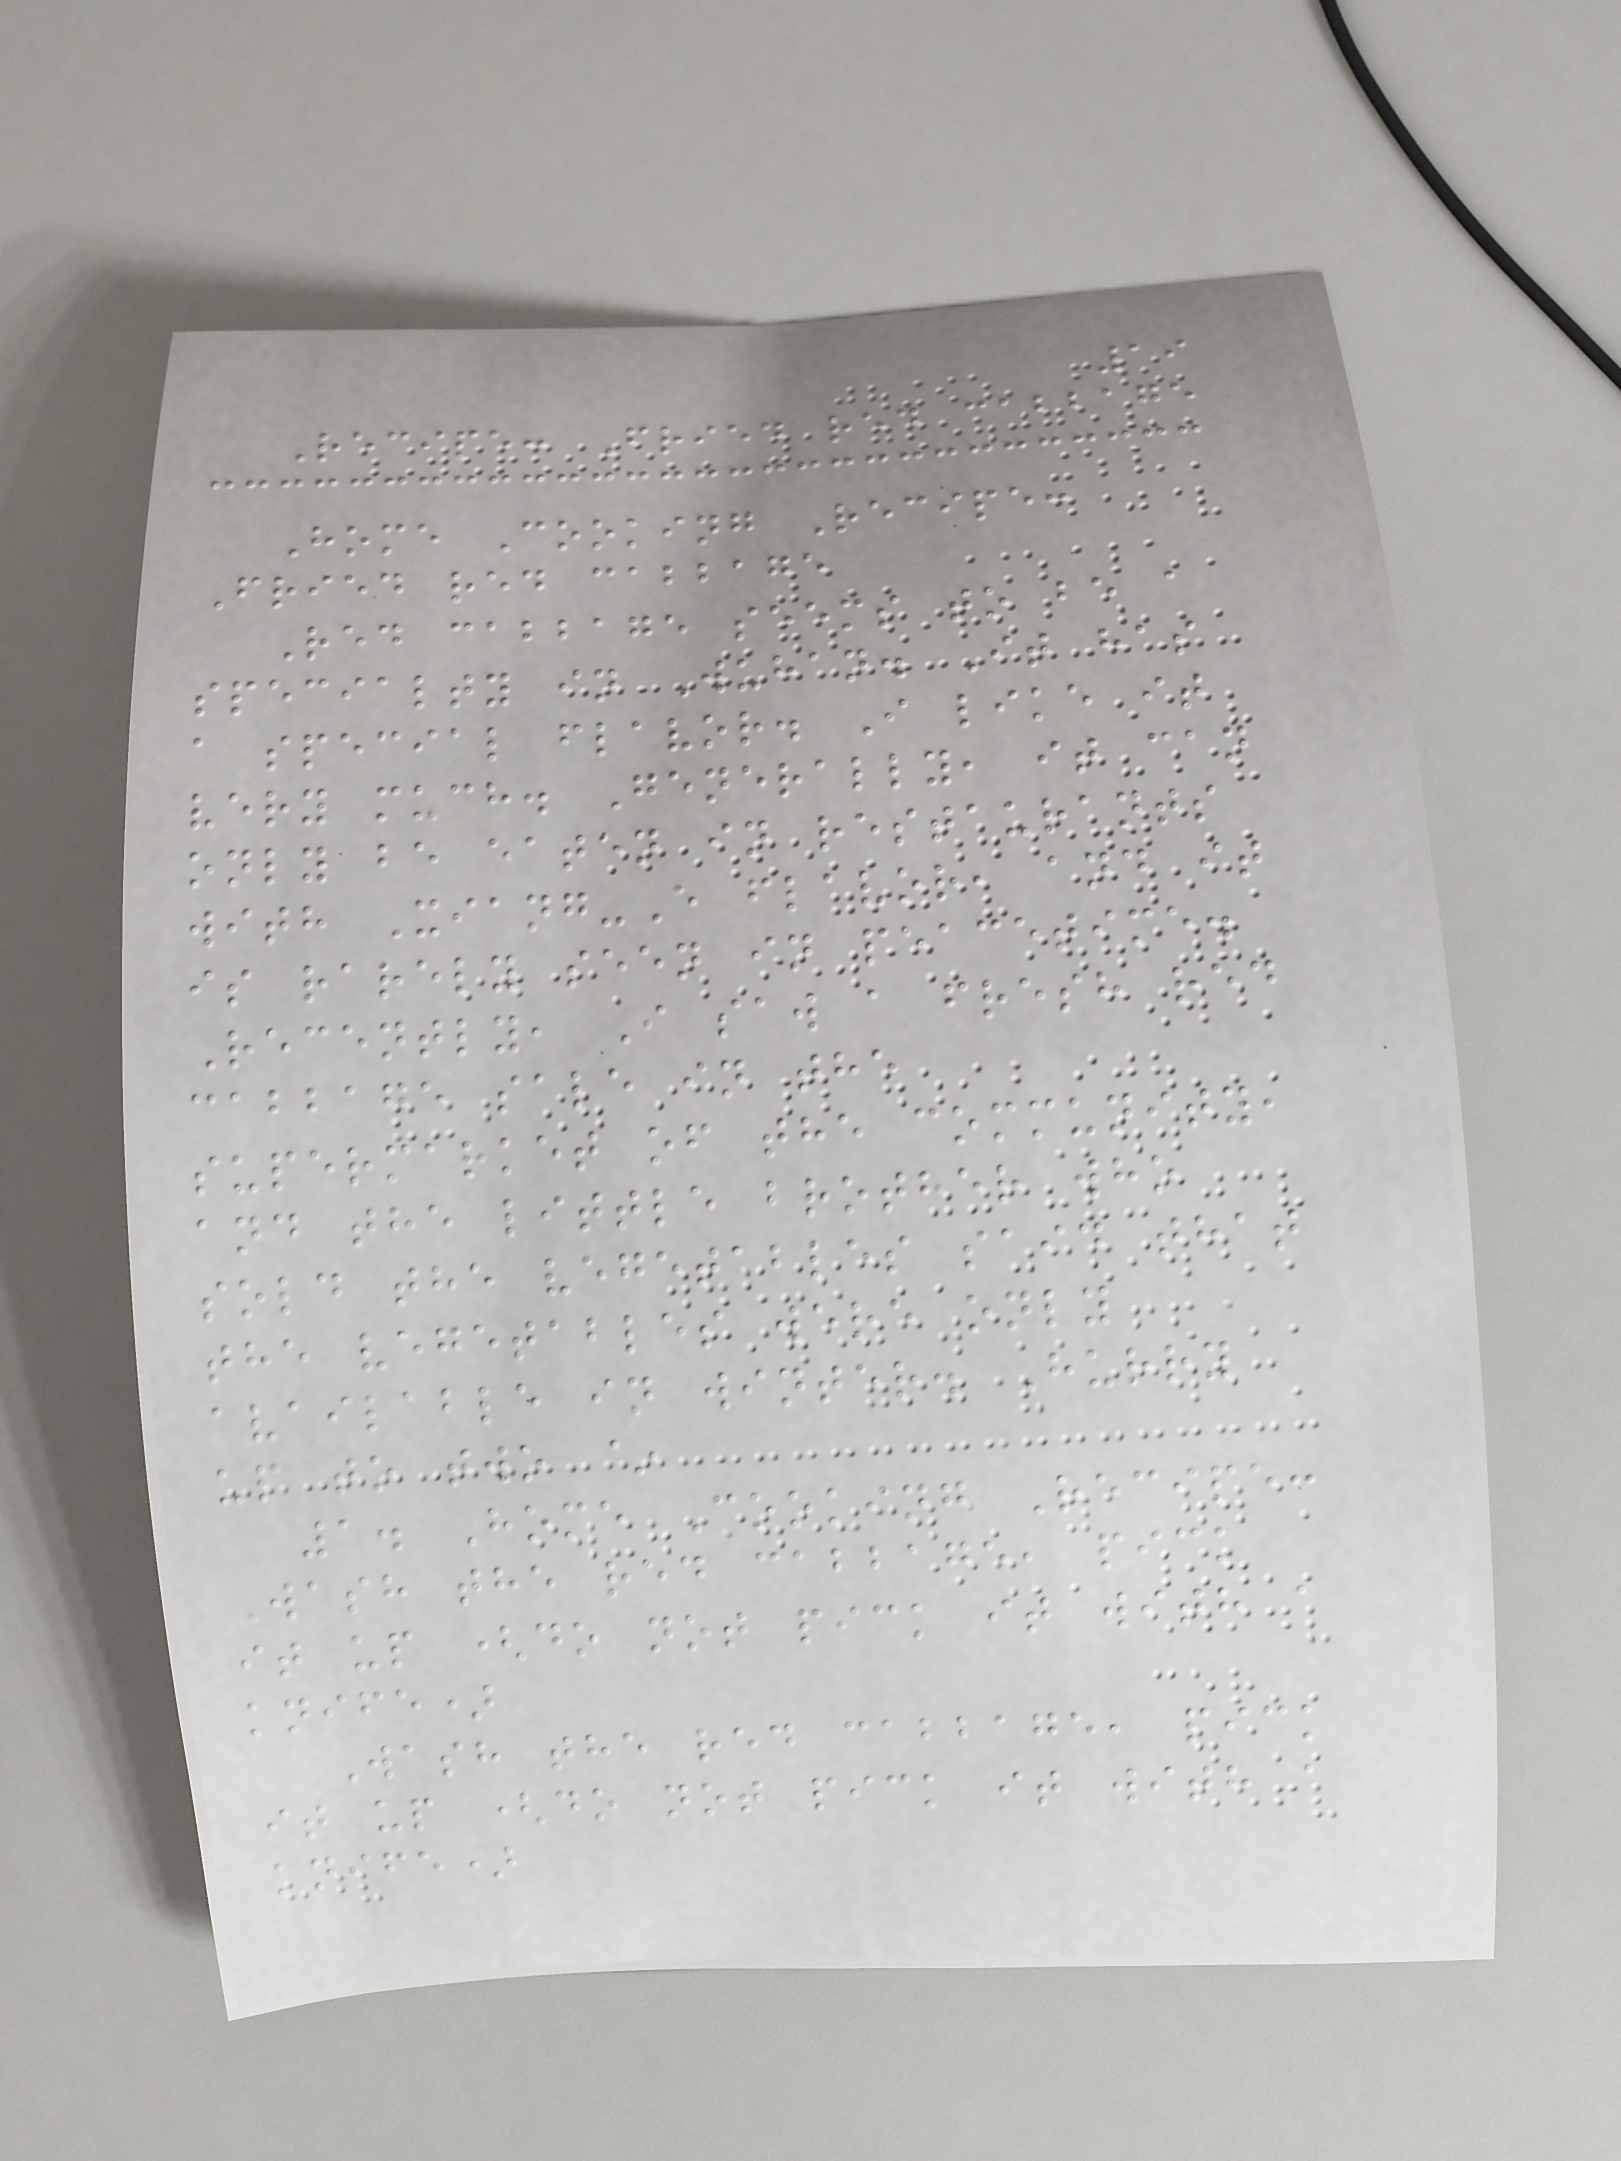19
Recipe: Fried red cabbage
Home Cooking Recipe:
Fried red cabbage
Red cabbage seems to be a
specialty in Wuhan. It has
a special flavor. I like it
very much. Generally, it can
only be eaten in restaurants
with Xiang-E flavor, and it
is rarely seen in peacetime.
Recently, I saw a fresh red
cabbage sale in the
supermarket of the community,
and the little brother who
sold the vegetables said that
the vegetables were only
available in winter. Hurry
up to two ~
1. Home Cooking Recipe:
Wash the red cabbage, pick
it up (do not pick it with a
knife)
Wash the red cabbage, pick
it up (do not pick it with a
knife)
